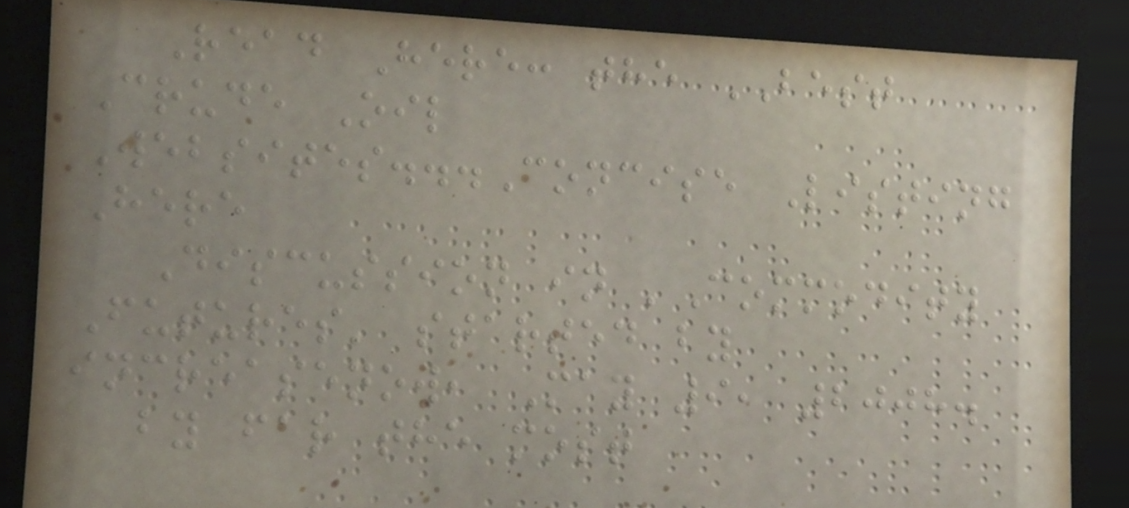Read Here: the BEST
Crude Oil
Websites...Concise Listing
Here
Discussion in 'Commodity
Futures' started by
increasenow, May 9, 2008.
by far the most
